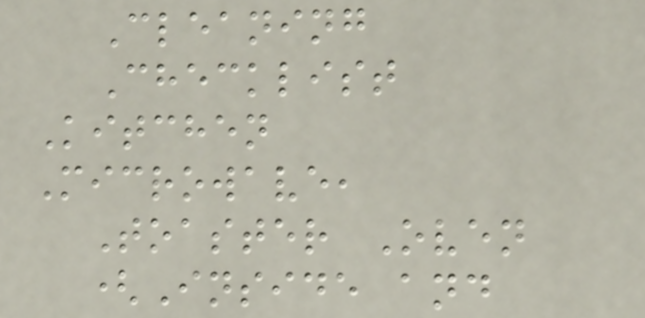Cleaning
Checklist
Kitchen
Microwave,
Toaster Oven
(Inside and
